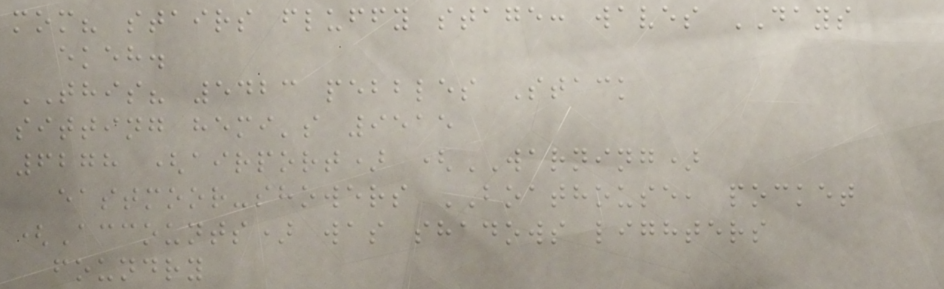mom? stairs fluffy stage: waves DAYS
ekeh.
THIS? 5423 pebbles Stack
sitting hemi's 9515
6278 (airport) (WARNING)
eastmoor-showers BOATHOUSE, pocket
(Accounts) was shadows lighters
foundry
